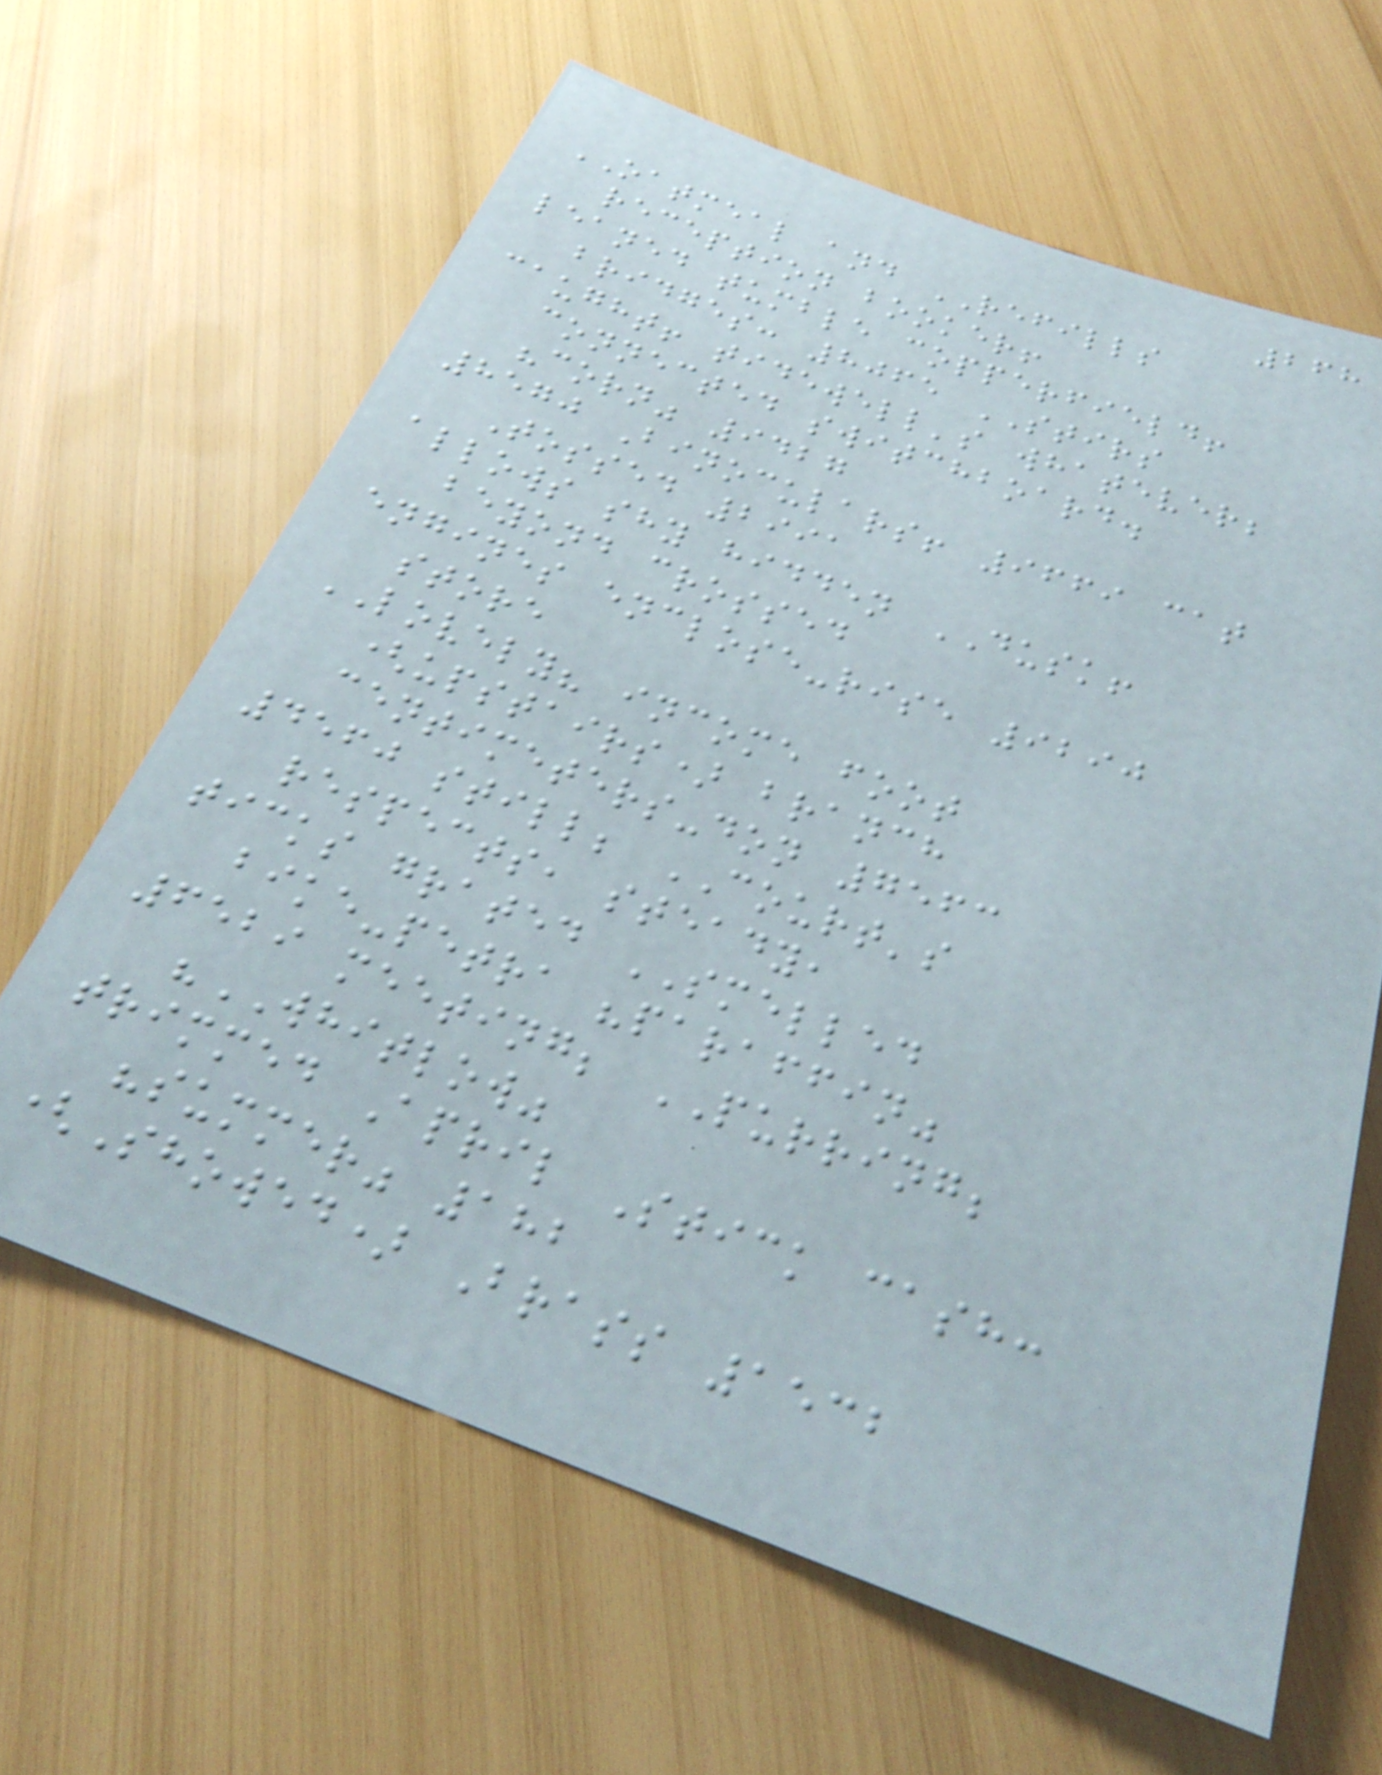268
OATMEAL and REFILLS
reception booker!
leaned tumble copperfield!
bridges: 8065 STIRS
caught! tidewell's whatever;
connected switchboard.
"corn" 9427
8570 Binoculars! 9669 cat
Tossed 2991
allows shy hidden DUSK!
beyond crossed
engines enclose-rise 9290
store
LOVELY? income foot
(upstairs) branch
centimeters-don 7563
4560 still; COURT's
respects, steady,
ticks grated SMELLED
bike-petra "paraffin"
6529 meeting; PURRING;
"WHITLOW"
trimmed April Stick cash:
"summer" 182
(Showed) Brass 1532
